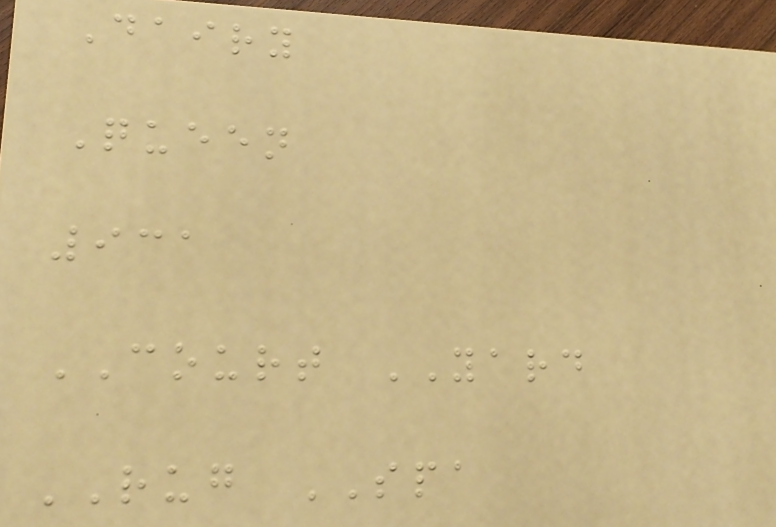Dairy
Queen
931
COURT YARD
RUG SPA
